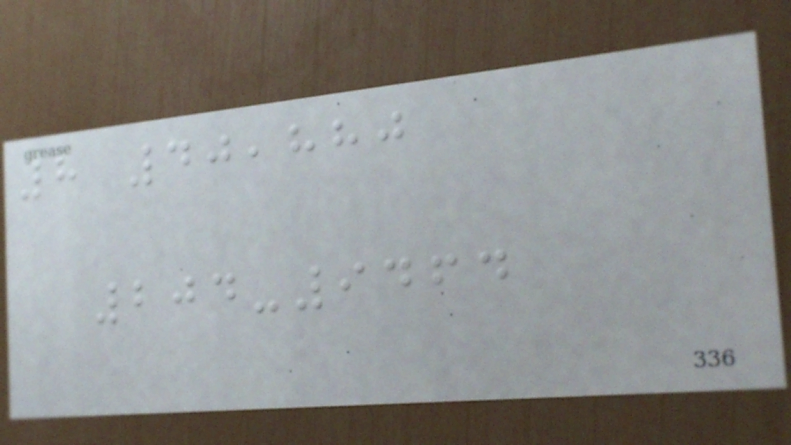8 40,880
204-9464
